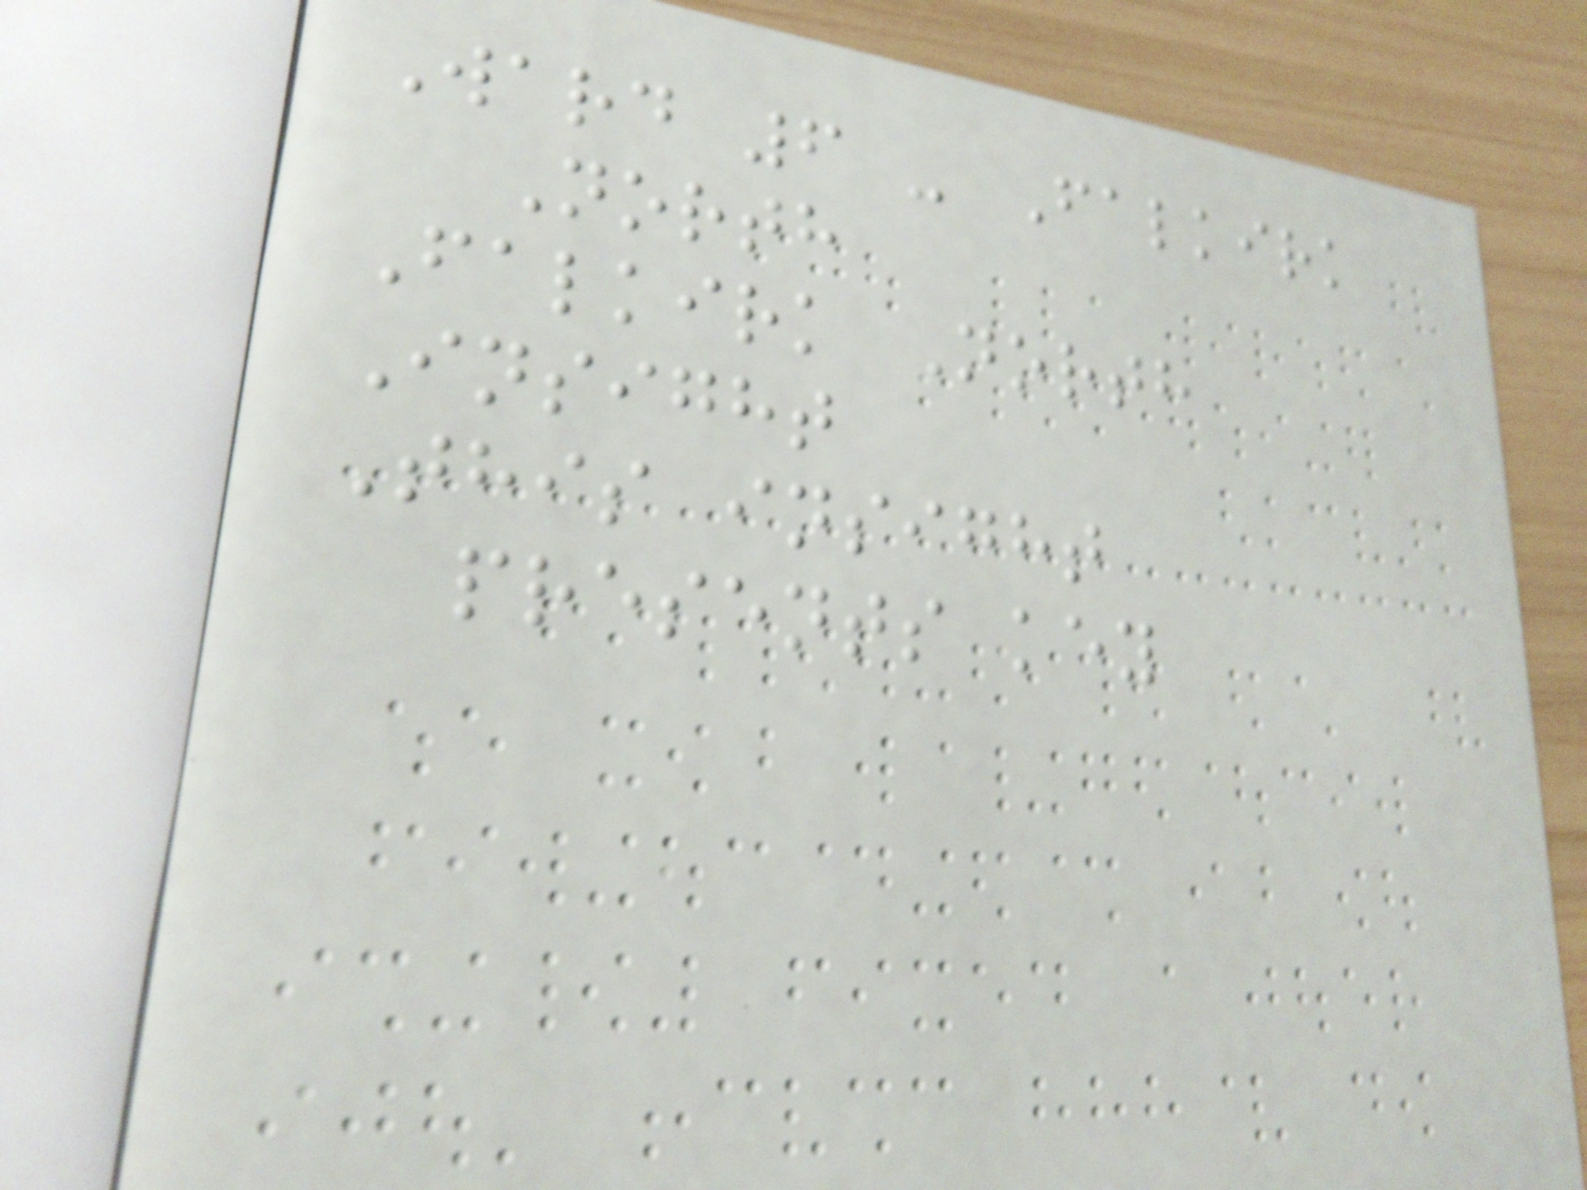Ward 6 - Falkirk
North
Falkirk North
Insight
This insight
presents key
